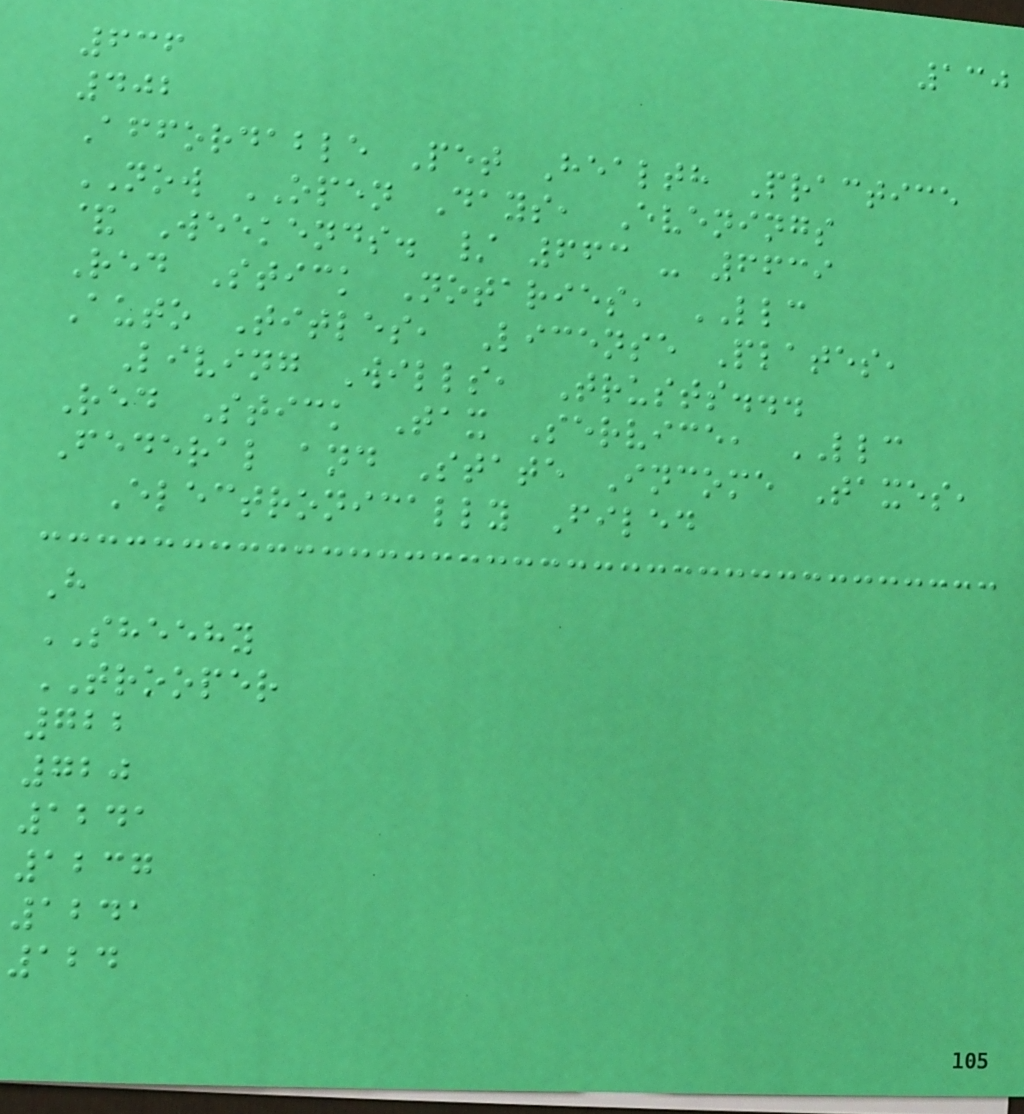130
636
402
Affordable Pet Health Practice
NOW OPEN Days, Evenings
& Weekends. / 663 - 6639
Red Stick Notaries, LLC
Auto Titles, License Plates,
Living Wills, Trusts...
Red Stick Tax Service, LLC
Federal and State Income Taxes,
Electronically Filed
H
SHEEHY
TROOPER
722
720
1241
1237
1241
124
